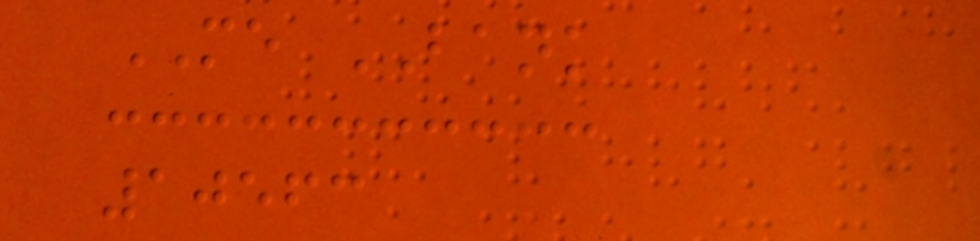ME BANK
10563
